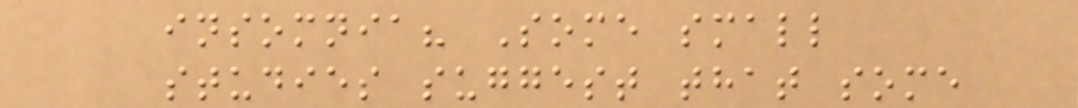insomnia? Some small
studies suggest that some
